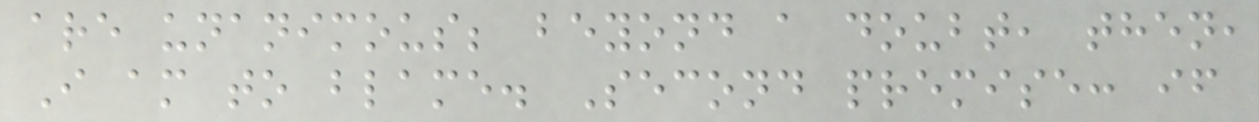are unanimous; beyond a doubt, then,
I am to blame. Second premise: if
